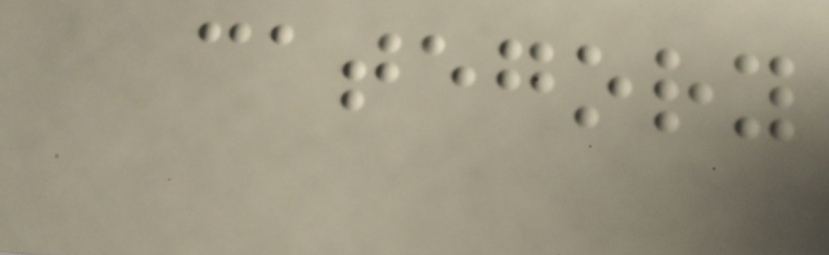category
